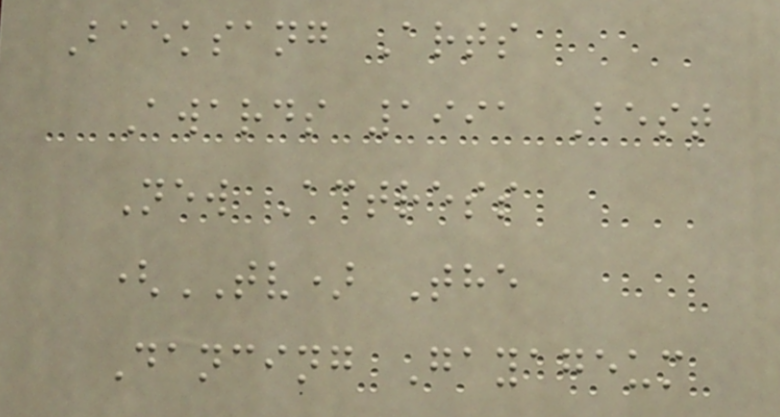Baeksang Arts
Awards 1991 Best
New Actress
(TV) The
Dancing Gayageum
